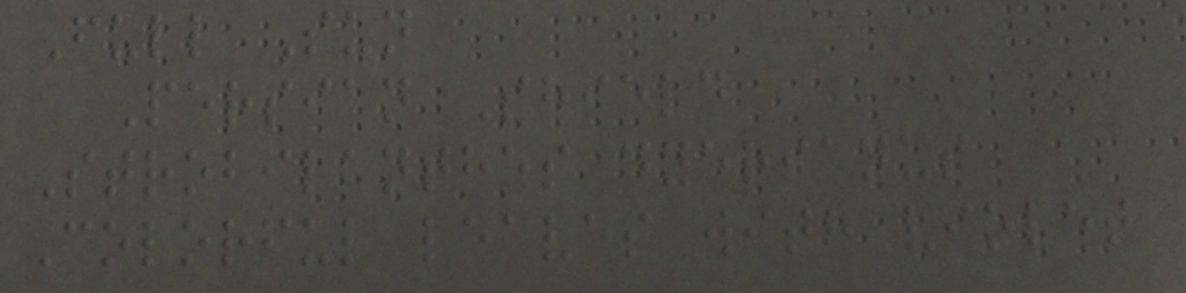Full Sun
Persian Shield
Strobilanthes dyerianus
Colorful leaves with violet
